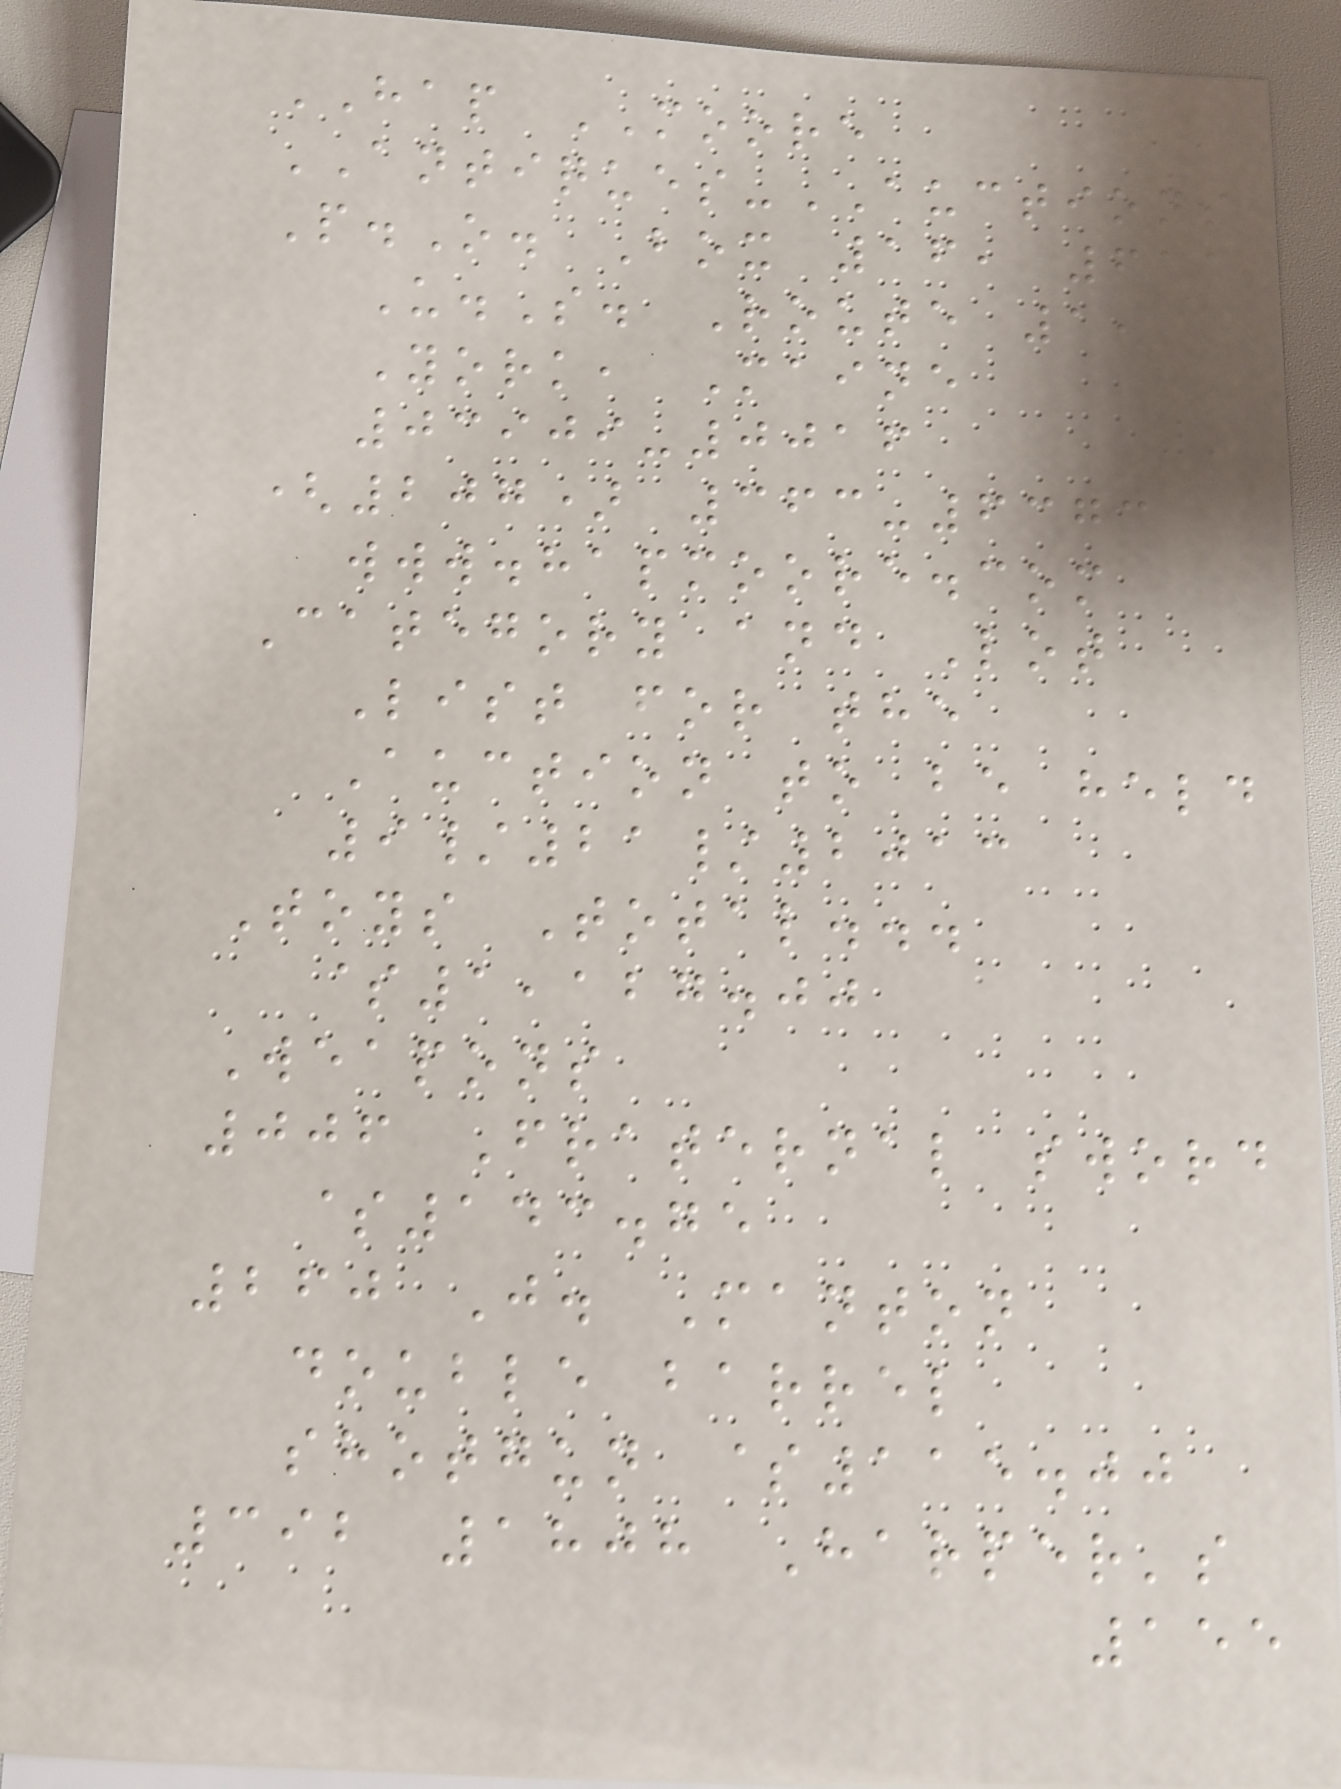HAP MOORE
ANTIQUES-AUCTIONS
P.O. Box 16, 611
U.S. Route 1,
York, Maine
03909-0016
(207) 363-6373
www.hapmoore.com
Category and Lot
List for the
Auction to be held
9/21/2013
Toys Total...
$1,127.00
Weapons
006 Fraternal sword
$143.75
260 J. Manton
double barrel
shotgun $115.00
392 1808 Harper's
155
